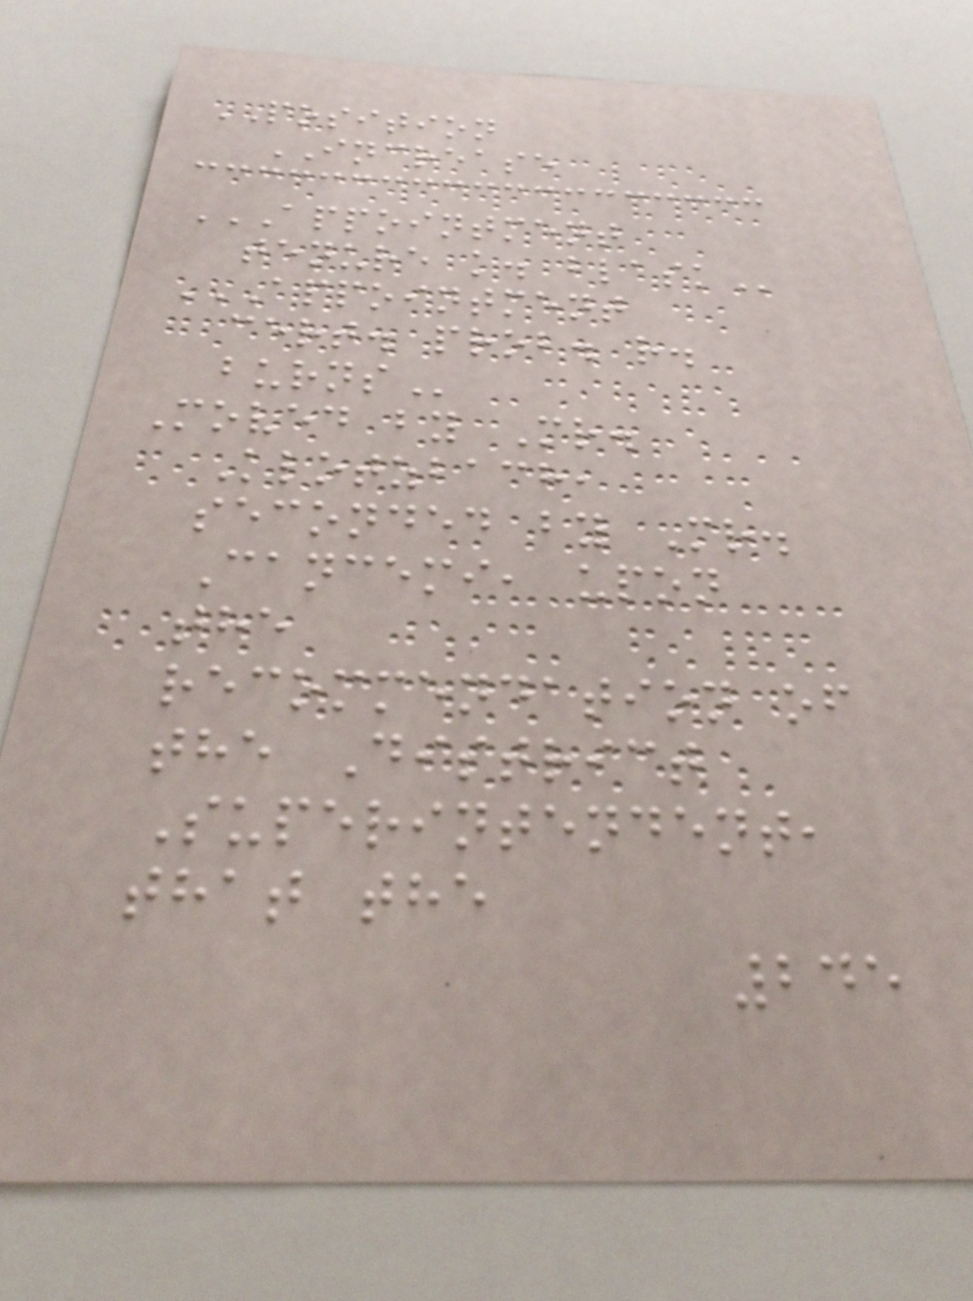POSITION
INCREASE
APPOINTMENT
TENURE K. BLASK
APPOINTMENT
CERT. PROB. R.
BURNS
Moved by Mr.
Klotzbach,
seconded by Mr.
Cancemi, upon
the
recommendation of
the District
Superintendent,
that the
245
